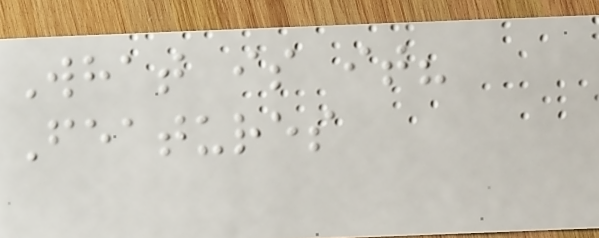What is it?
Features
